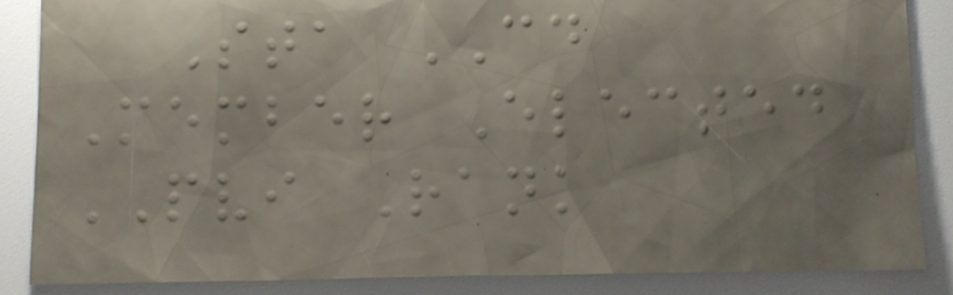Sta CD
Member Elected
PVI Rank
